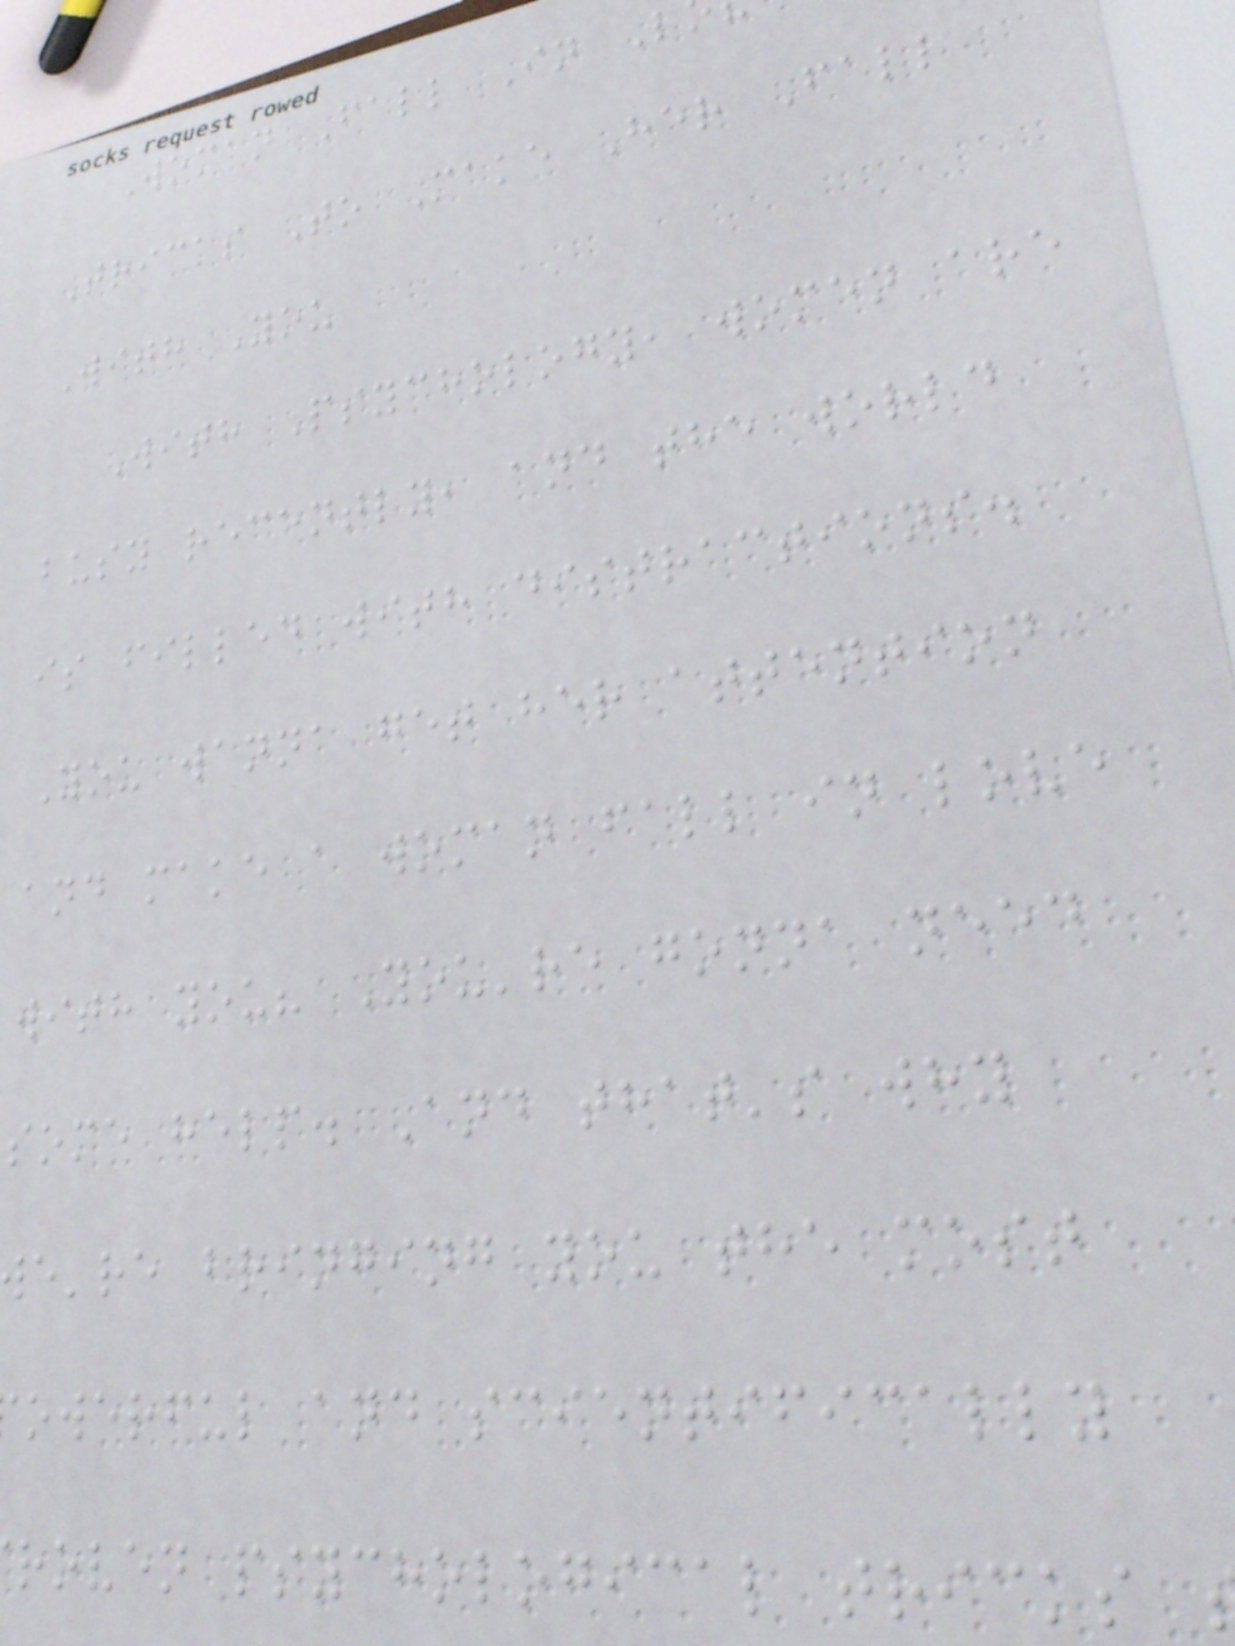Woman Fall In L
Tricks To Make Her Fall
With You
With Psychology, women are
busy recently, and the world
is filled with distractions.
You wanna get her attention
and make a woman fall in love
with you? You're gonna need
some help. And that's why
e're bringing you the most
owerful and scientifically
roven psychological tricks
